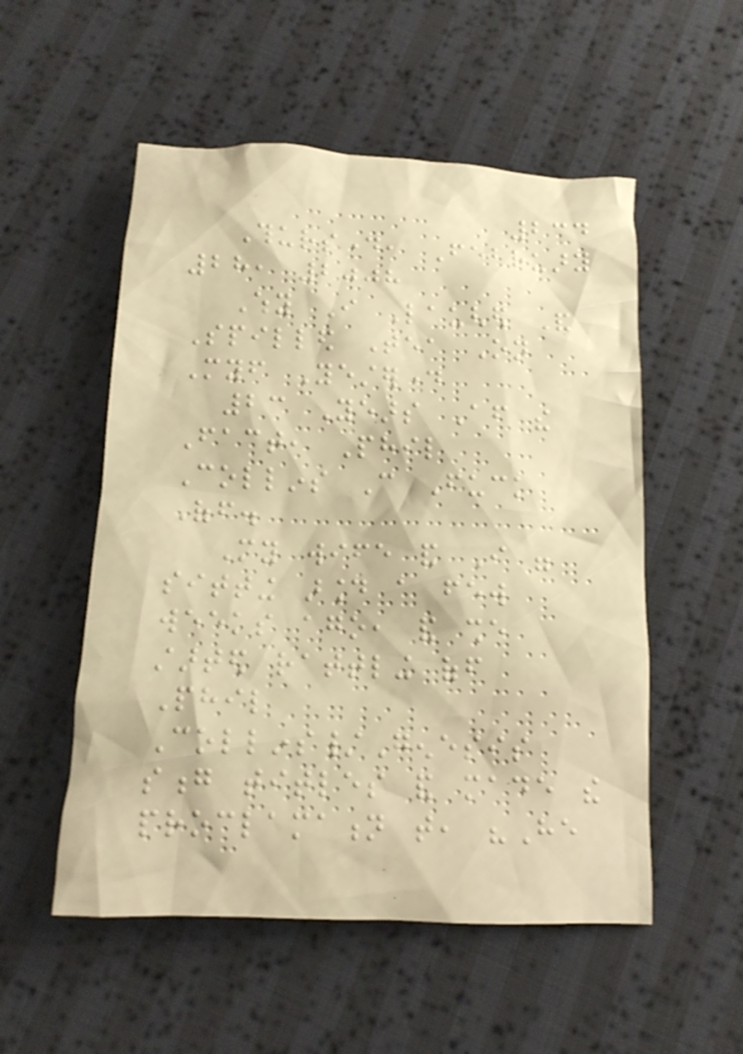234
Thursday, February
28, 2008
Why I Laughed And
Spilled Tea On
Myself Yesterday
23 Years After the
Fact, Phil
Collins Can Fuck
Off.
My wife and I were
sitting around a few
weeks ago, and she
started rattling off
Phil
Collins/Genesis
song titles and made the
proclamation that, "He
